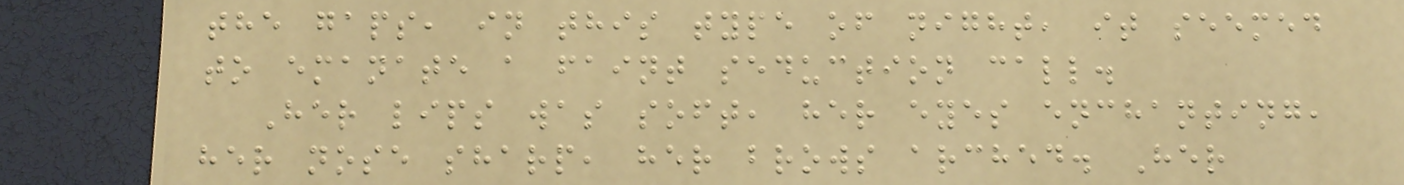the gaps, in this type of night, it seemed
to emanate a faint seduction call.
Her lips was soft, her eyes enchanting,
her nose sharp, her brows arched. Her
